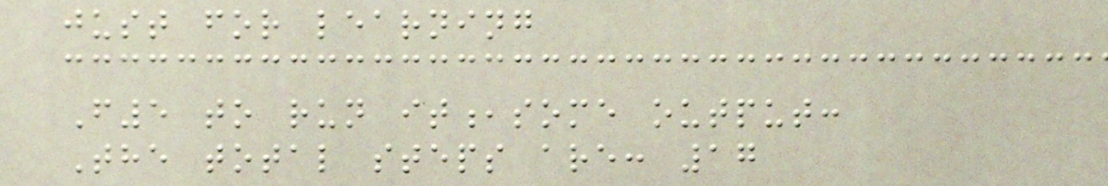just for learning
F5 to run it,some output:
The total steps are: 17
